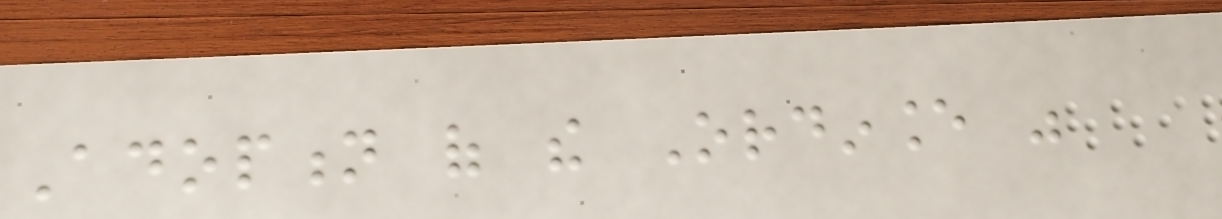Adoption of the Ordinance was
